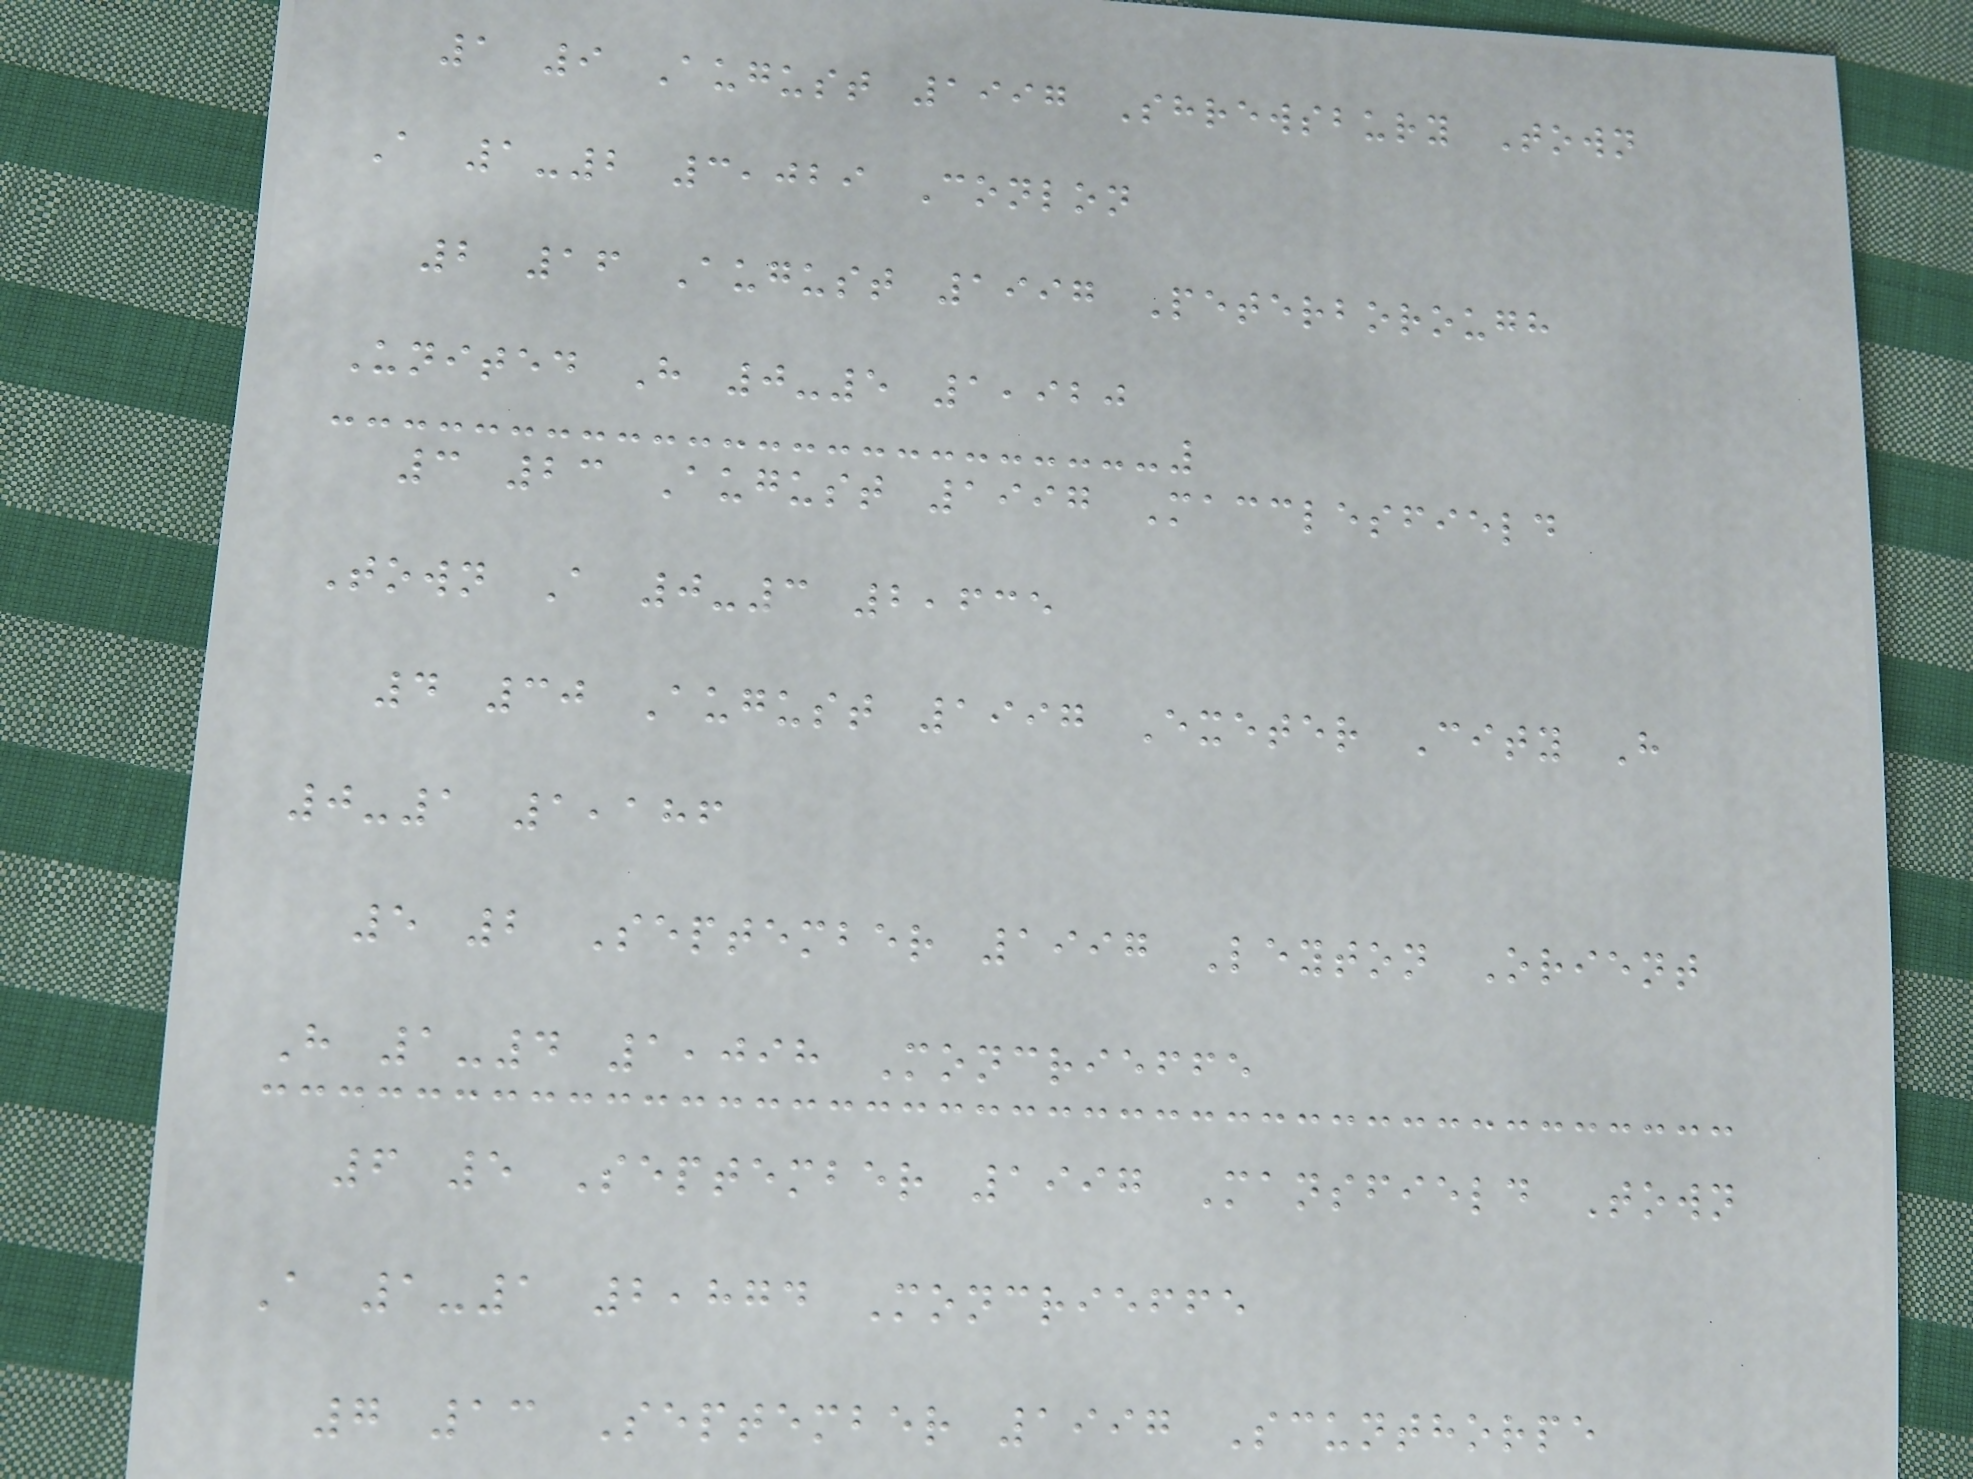1 9 August 1997 Shrewsbury Town
A 1-2 3,029 Conlon
2 16 August 1997 Peterborough
United H 0-5 1,920
3 23 August 1997 Macclesfield
Town A 0-3 2,635
4 30 August 1997 Exeter City H
0-1 1,186
5 2 September 1997 Leyton Orient
H 1-4 1,098 Moncrieffe
6 5 September 1997 Mansfield Town
A 1-1 2,874 Moncrieffe
7 13 September 1997 Scunthorpe
